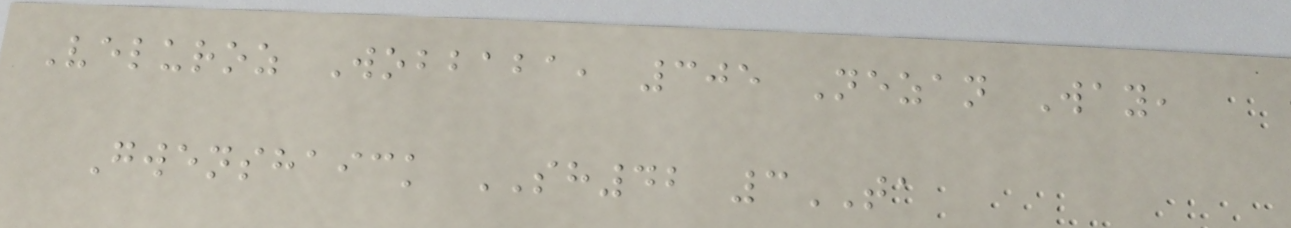Veluroz Wobbaba, 305 Nezan Way,
Gwenshaick SH42 3TA
